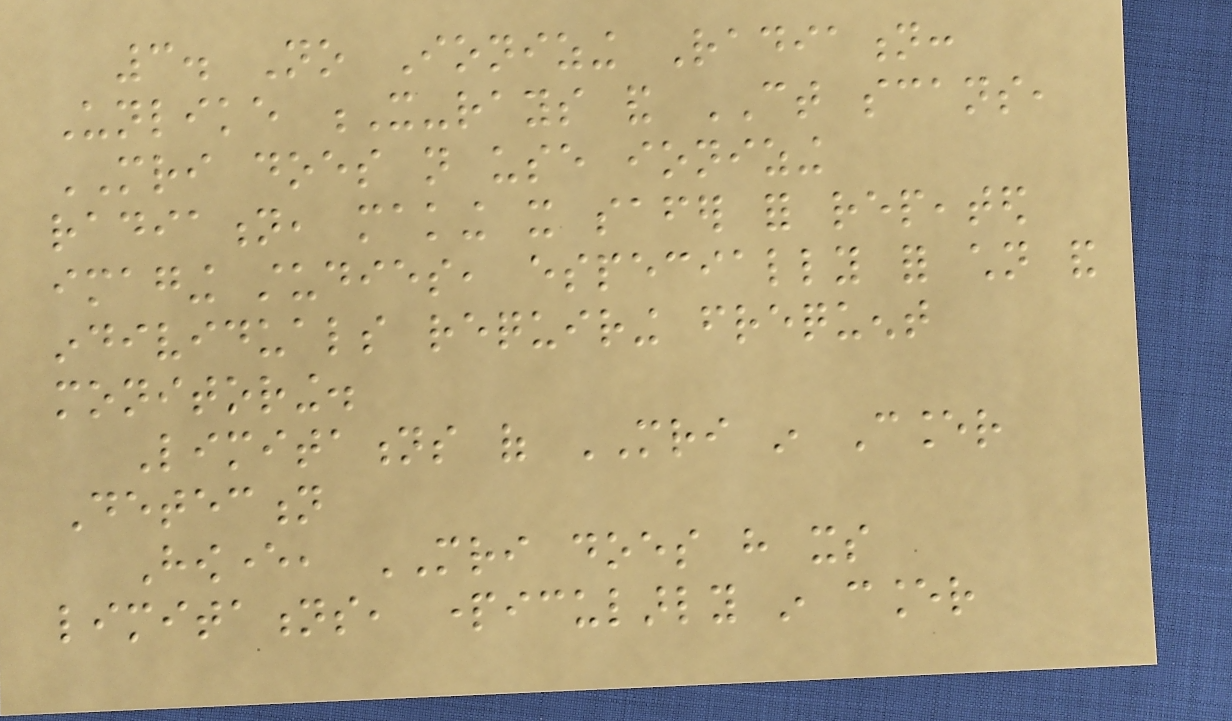3. No Ionizing Radiation:
Unlike X-rays and CT scans,
MRI does not use ionizing
radiation, making it safer for repeated
imaging studies, especially for children and
individuals requiring frequent
monitoring.
Limitations of MRI in Cancer
Detection
However, MRI does have its
limitations, particularly in cancer
